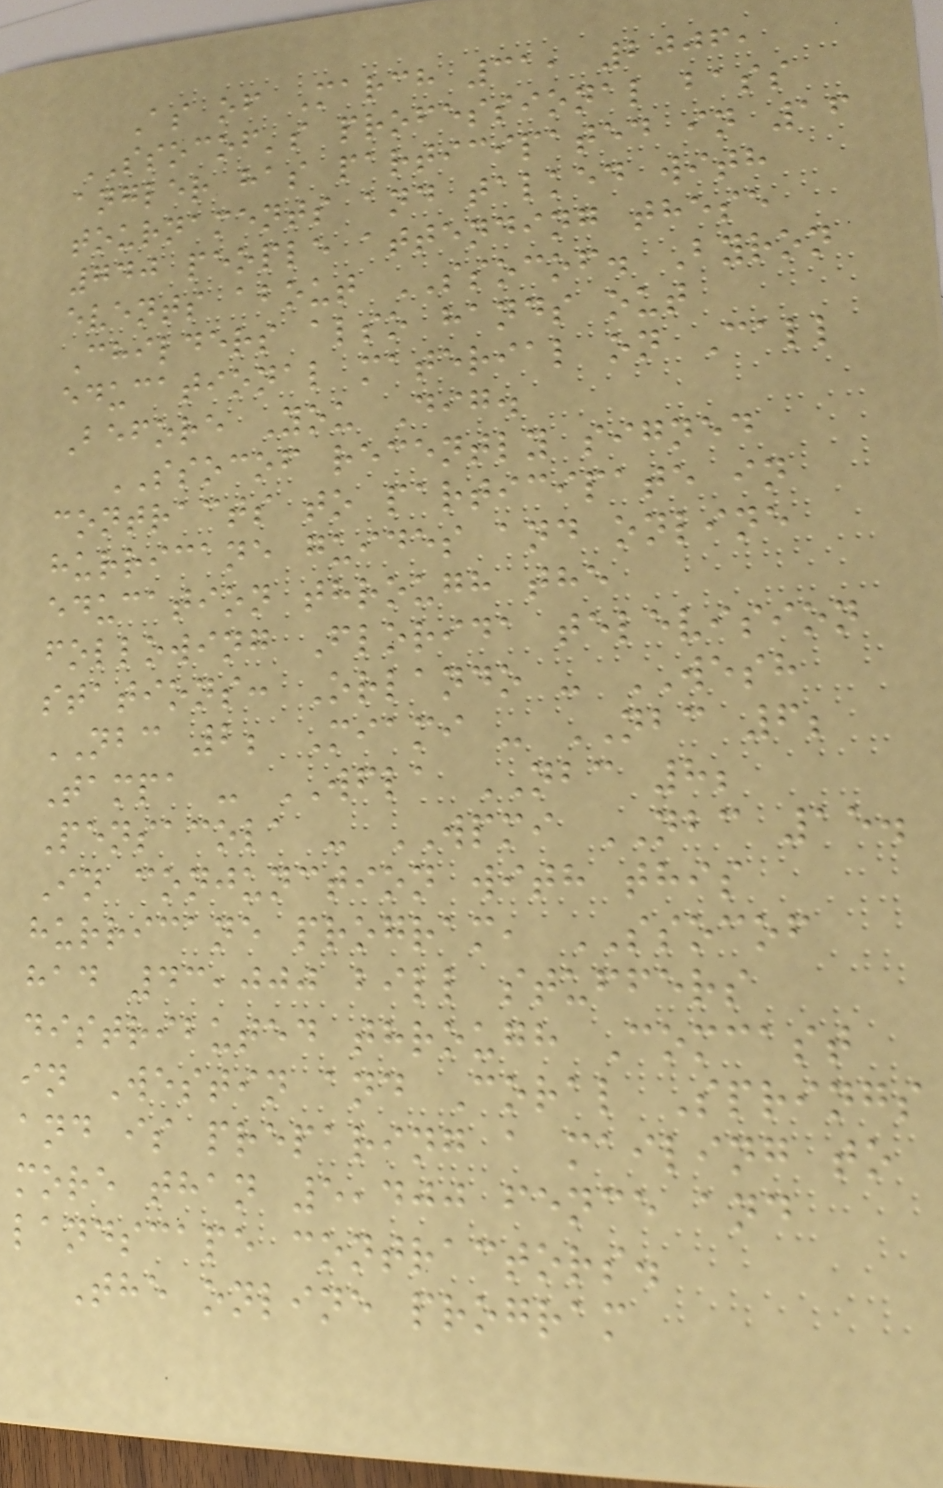As of March 31, 2006,
SSOCOF's professional bass
angler has participated in 16
tournaments and talked with
740 people attending these
events about SSOCOF. Byron
Childers also hands out
educational material on Call
Before You Dig.
SSOCOF recently signed
contracts to participate in
hurricane guides and online
education through the
following Florida television
stations: Orlando - WESH
NBC 2; Miami - NBC 6;
Tampa - WFLA NBC 8;
Pensacola - WPMI NBC 15.
In conjunction with this
hurricane program, SSOCOF
had 43,000 bill stuffers
distributed through Comcast
in Westin and Coral Springs
and is preparing a mailing to
more than 5,400 fence and
landscape contractors.
The online program
